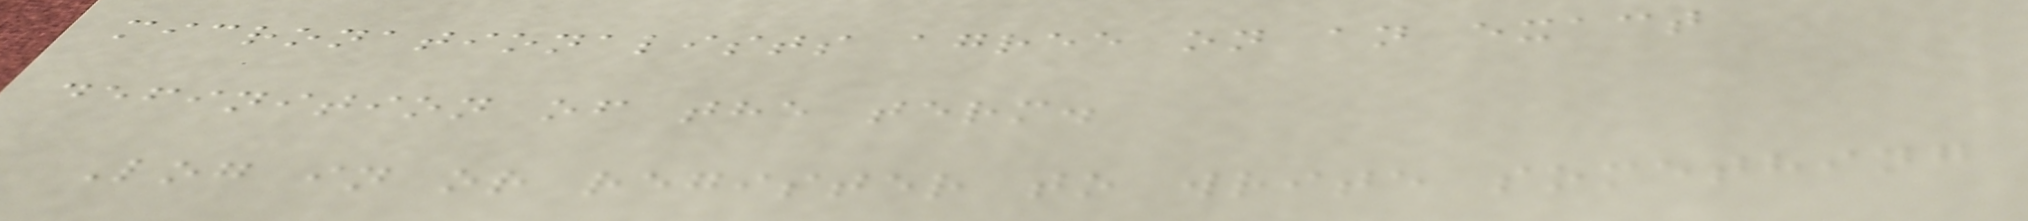micronationalists agree on an exact
definition of the term.
Log in or register to write something
